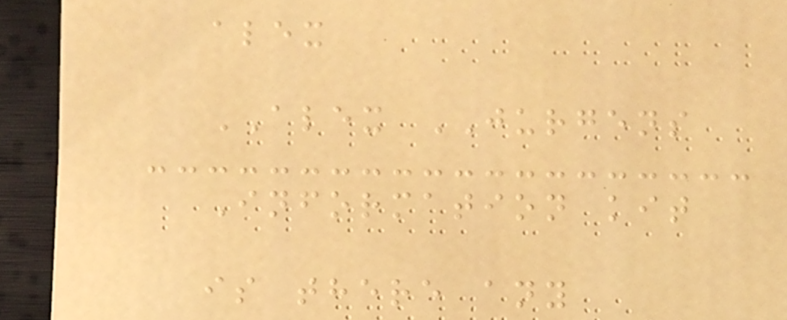alex
ALEX JURGENS
Information kit
is there any
